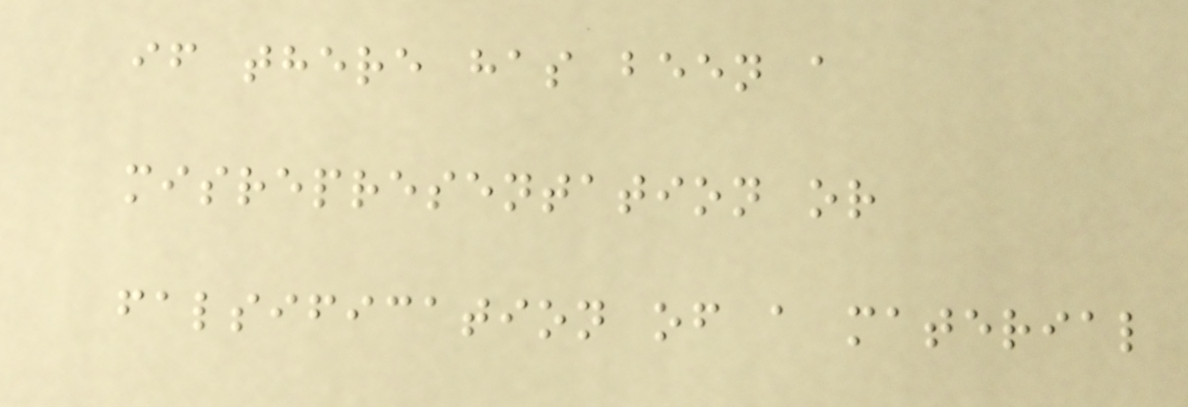if there has been a
misrepresentation or
falsification of a material
